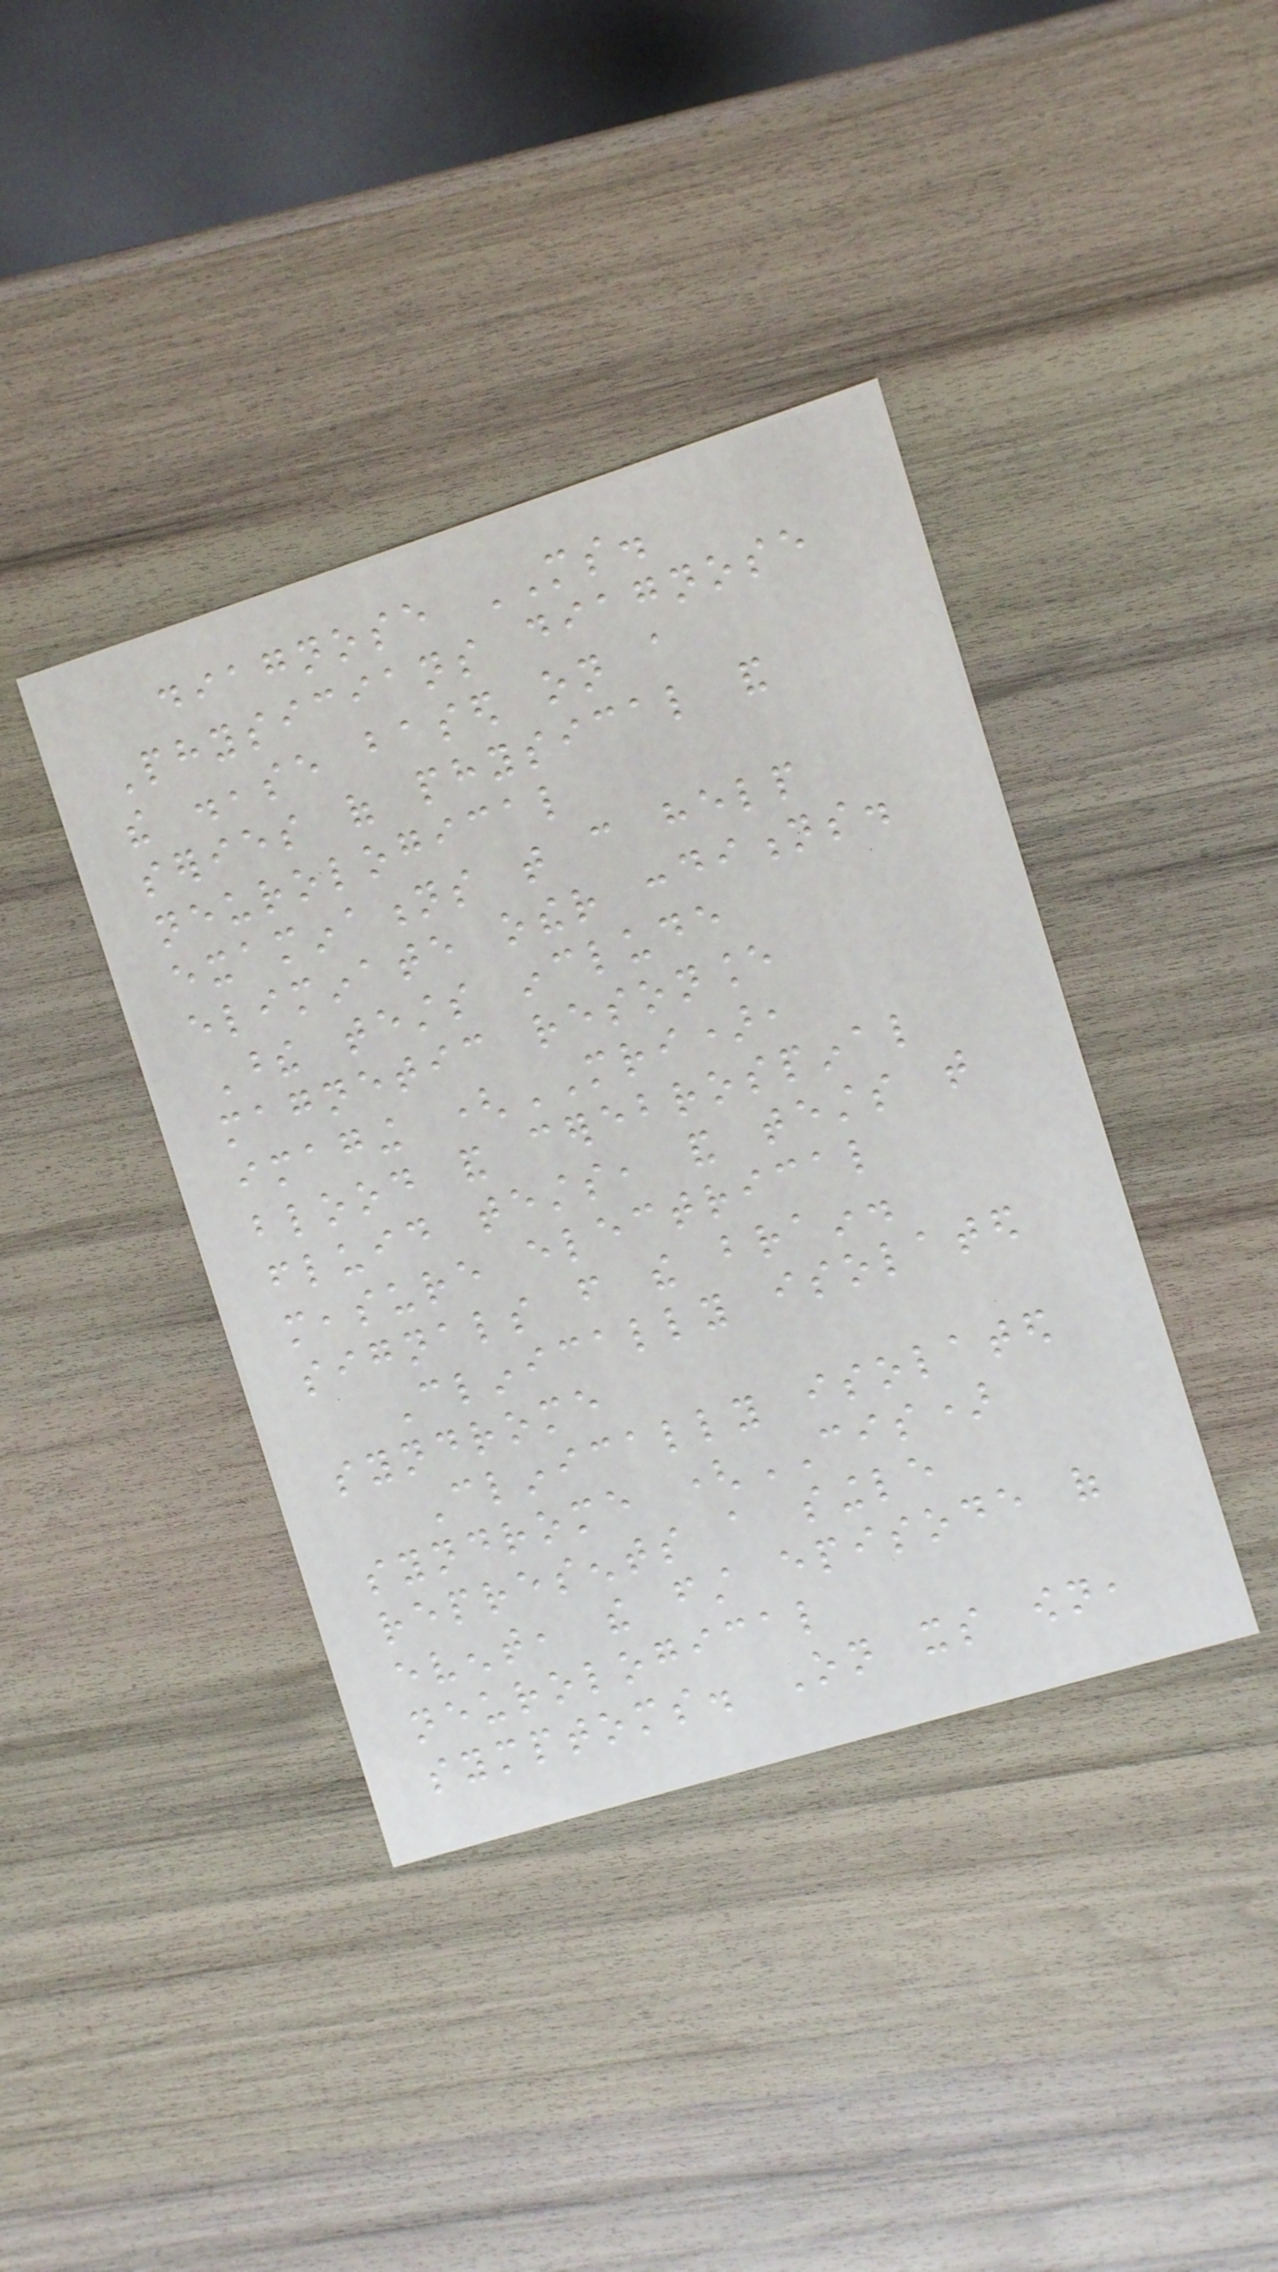diagnose MS.
Physicians diagnose
the disease based on a
series of physical and
neurological
examinations that can help
eliminate other conditions.
These tests include
magnetic resonance
imaging (MRI),
blood and cerebrospinal
fluid tests, and tests that
measure electrical
signals from the brain.
Clinically isolated
syndrome
Clinically isolated
syndrome (CIS)
represents a single
event, the first episode of
neurological
symptoms. On its own,
